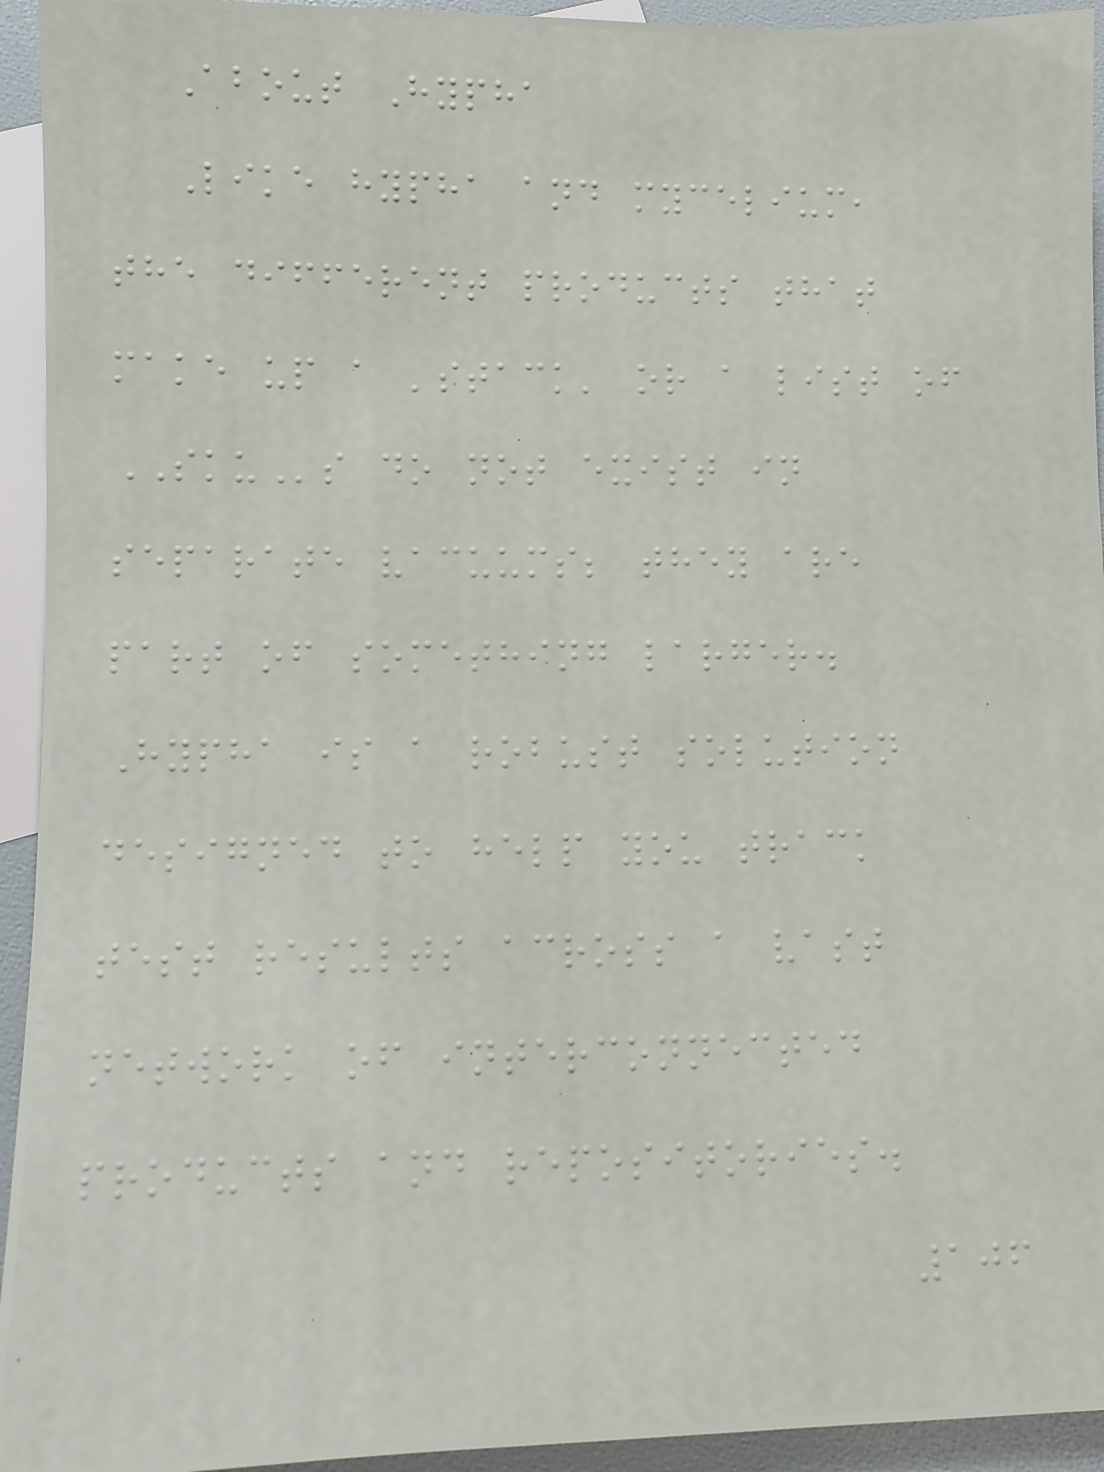About Hypha
Like hypha and mycelium,
the different products that
make up a 'stack' or a list of
SKUs do not exist in
separate vacuums; they are
part of something larger.
Hypha is a robust solution
designed to help you track
test results across a vast
network of interconnected
products and repositories.
106
